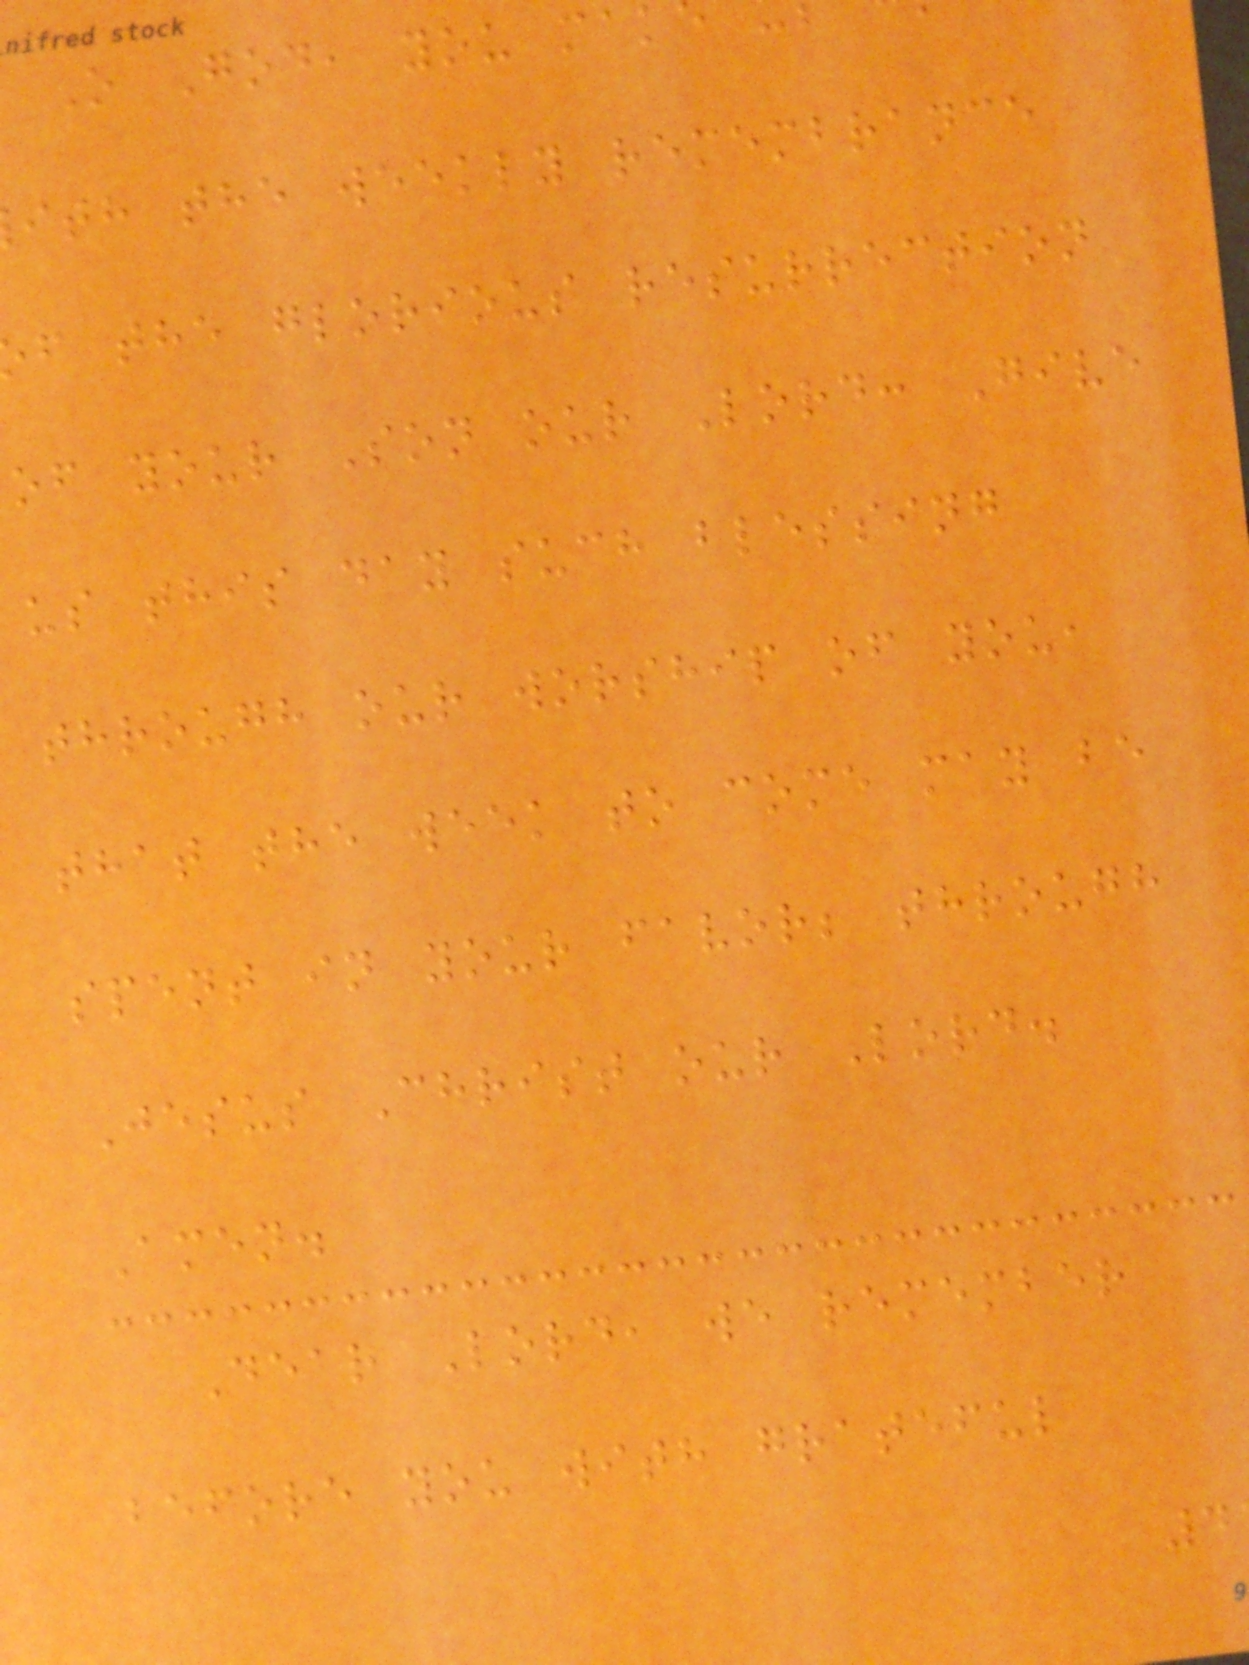O God, you mak
ith the weekly remembrance
f the glorious resurrection
of your Son our Lord: Give
us this day such blessing
through our worship of you,
that the week to come may be
spent in your favor; through
Jesus Christ our Lord.
Amen.
Dear Lord, we remember
before you with grateful
